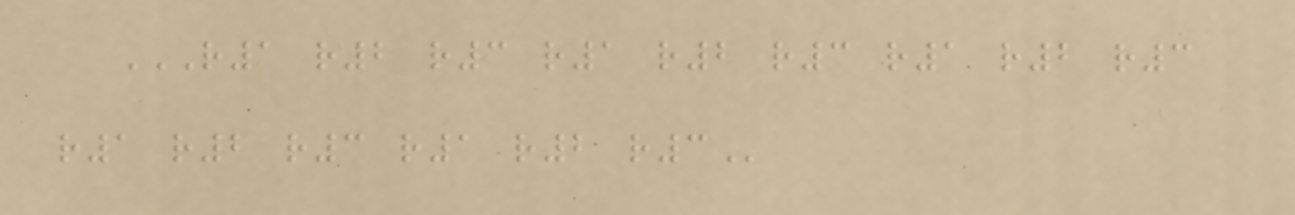R1 R2 R3 R1 R2 R3 R1 R2 R3
R1 R2 R3 R1 R2 R3
